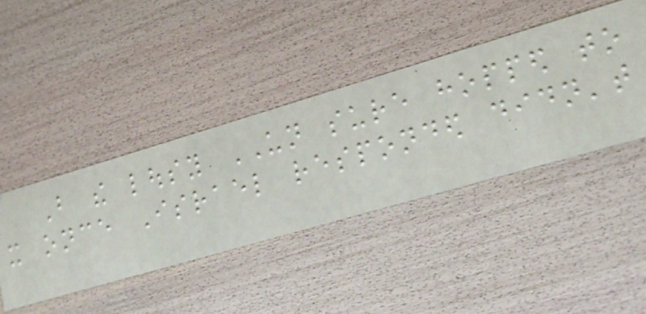But the lousy UN sure hopped to
it once Israel responded didn't
